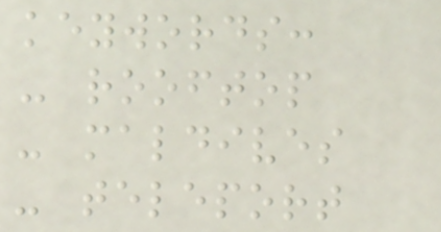keywords:
- rooftop
- maldives
- teleport
